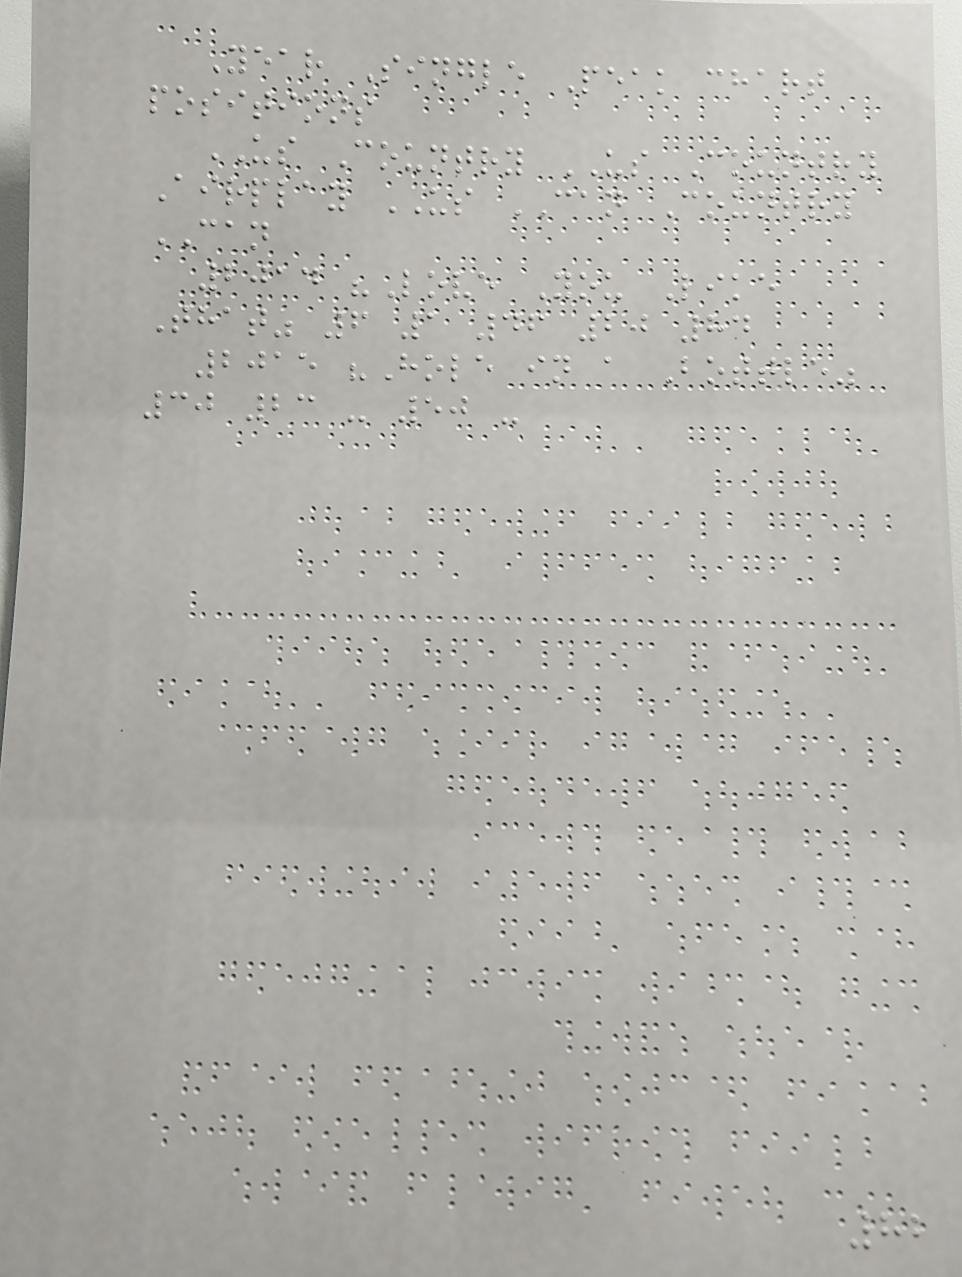Year Single Peak chart
positions
US Country US Country
Airplay US CAN Country
CAN
2014 "Love You Like
That" 6 1 46 20 84
2015 "Hole in a Bottle"
30 23 - 50 -
82
